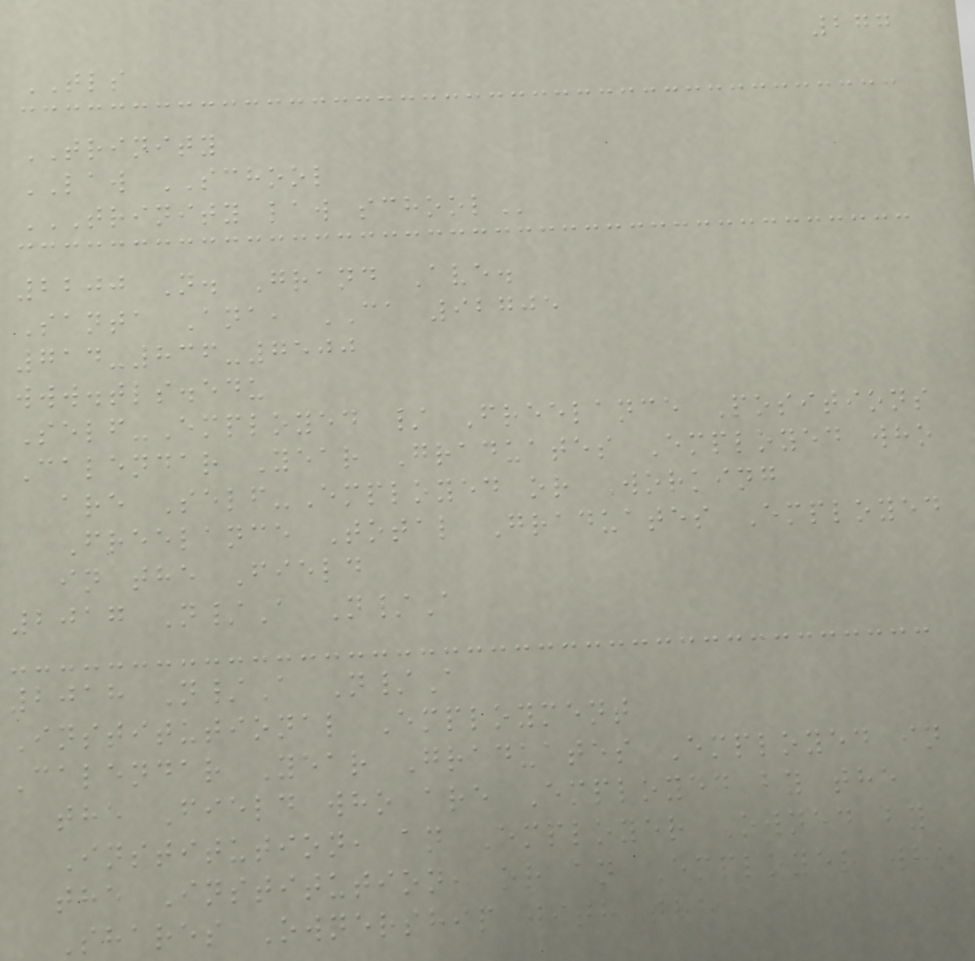277
TLS
TRINITY
LAW SCHOOL
TRINITY LAW SCHOOL
2200 N. Grand Ave.
Santa Ana, CA 92705
714-836-7500
www.tls.edu
Self-Employed / Freelance Positions
Calendar Year Graduates Employed who
are Self-Employed or Working
Freelance Total Graduates Employed
in the Field
2017 N/A N/A
2018 N/A N/A
Institutional Employment
Calendar Year Graduates Employed in
the Field who are Employed by the
Institution, an Employer Owned by
the Institution, or an Employer who
Shares Ownership with the
